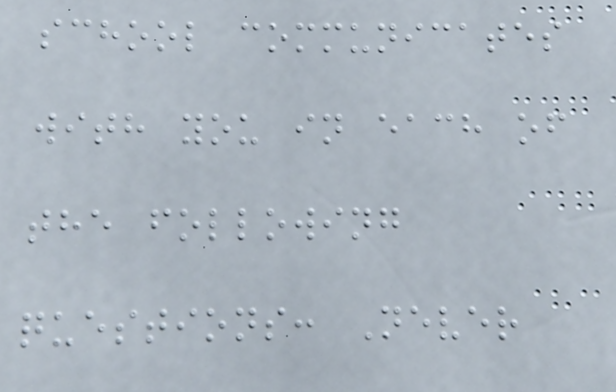school communicates
with you in each of
the following
questions: Never
